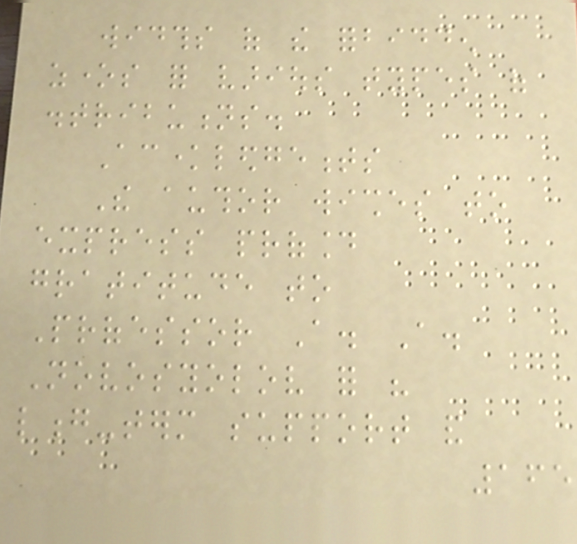widths of the forbidden
zones for various types of
distributions.
Acknowledgements
The author wishes to
express profound
gratitude to
Professor A. A.
Novosyolov for his
long-term support and
165
